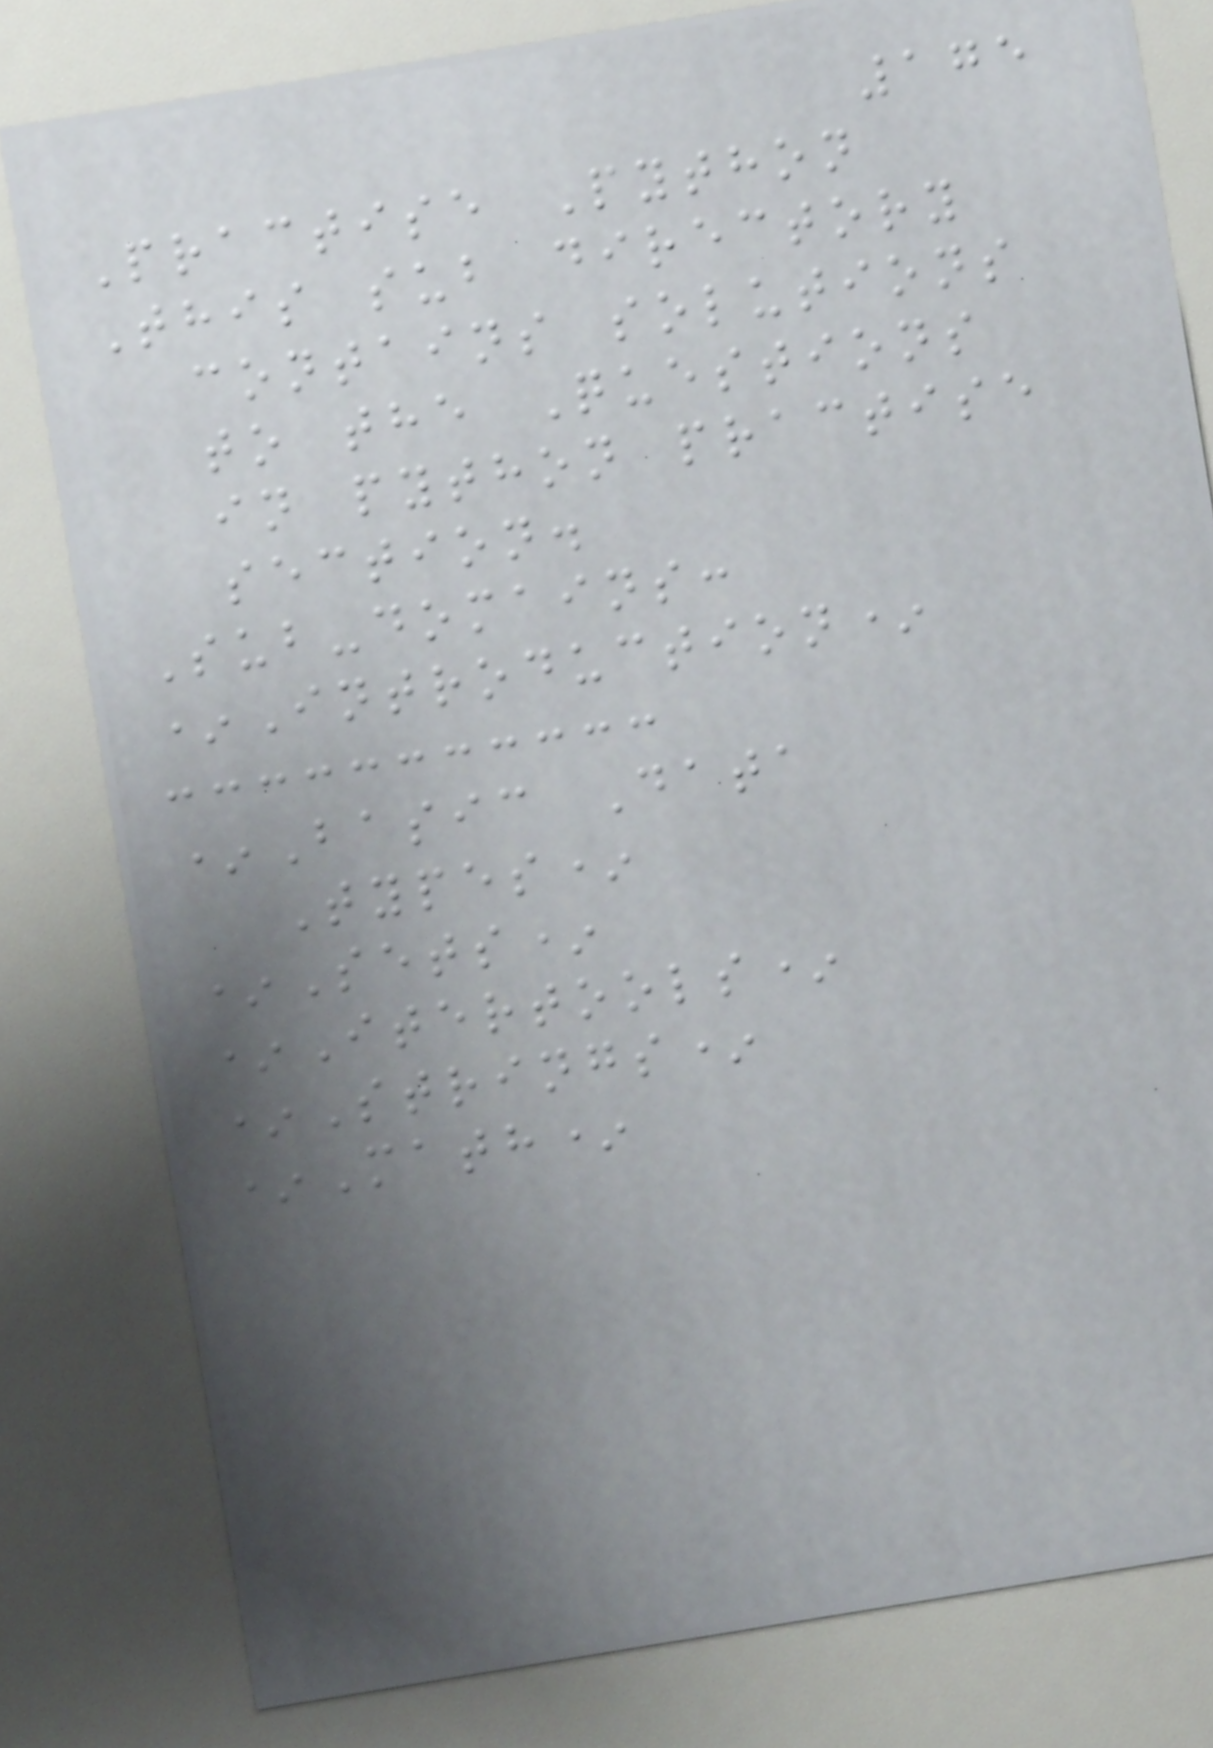175
Practise Python
This sub directory
contains solutions
to the Questions
in python practise
section.
Sub-domains:
*Introduction*
*Basic Data
Types*
*Sets*
*Itertools*
*Strings*
*Math*
